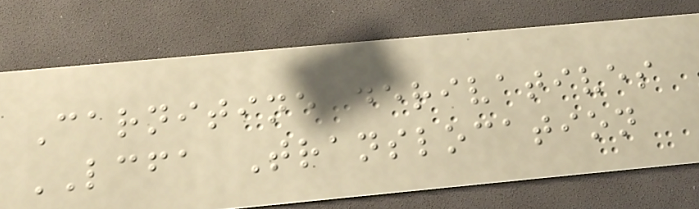Carnitine derivatives
LCFA Translocation
